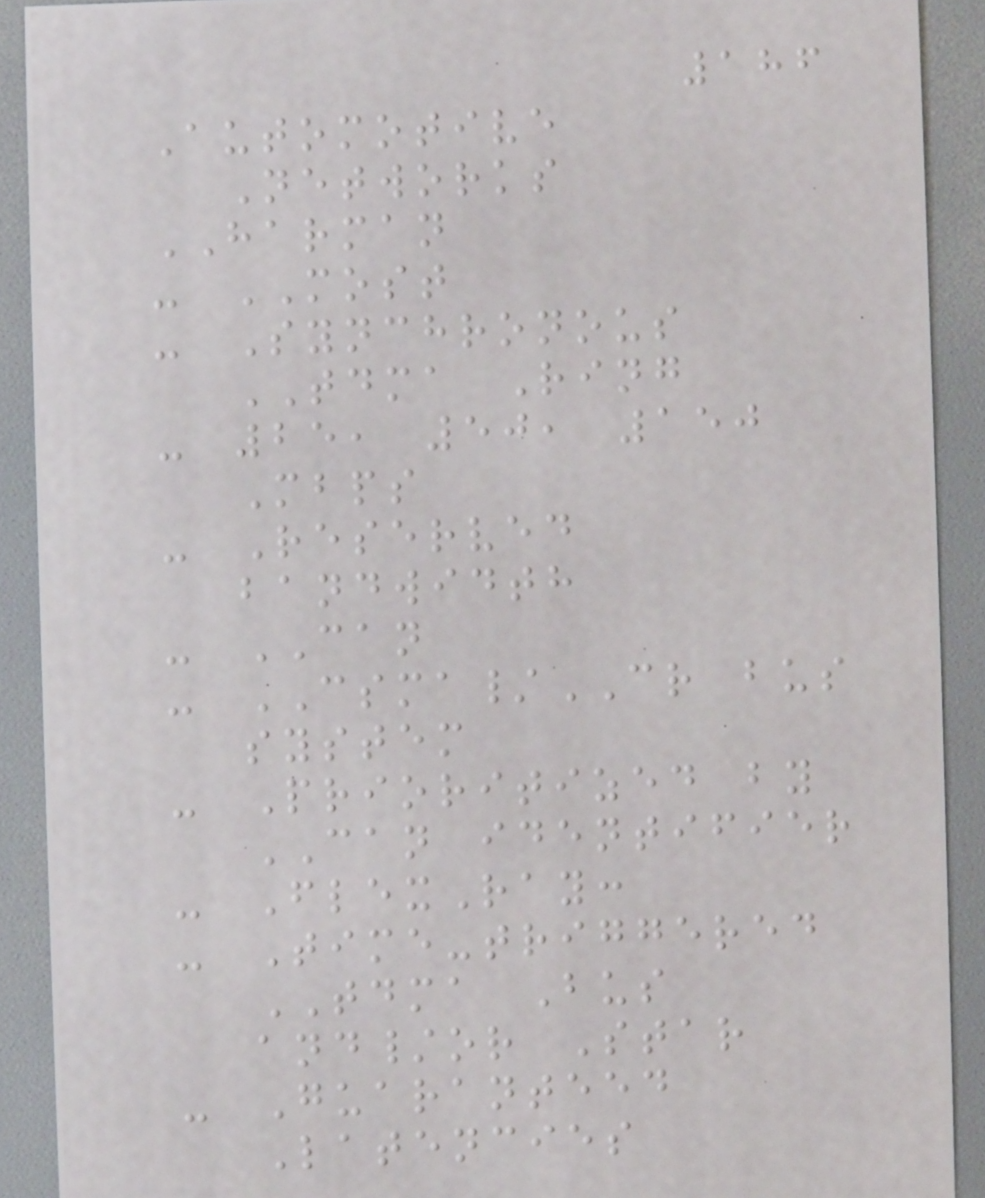186
Automotive
Networks
HARMAN
- MOST
- Synchronous
TDMA Ring
- 25, 50, 150
Mbps
- Reserved
bandwidth
- CAN
- CSMA/CR bus
system
- Prioritized by
CAN identifier
- FlexRay:
- Time-triggered
TDMA Bus
and/or Star
- Guaranteed
Latencies
